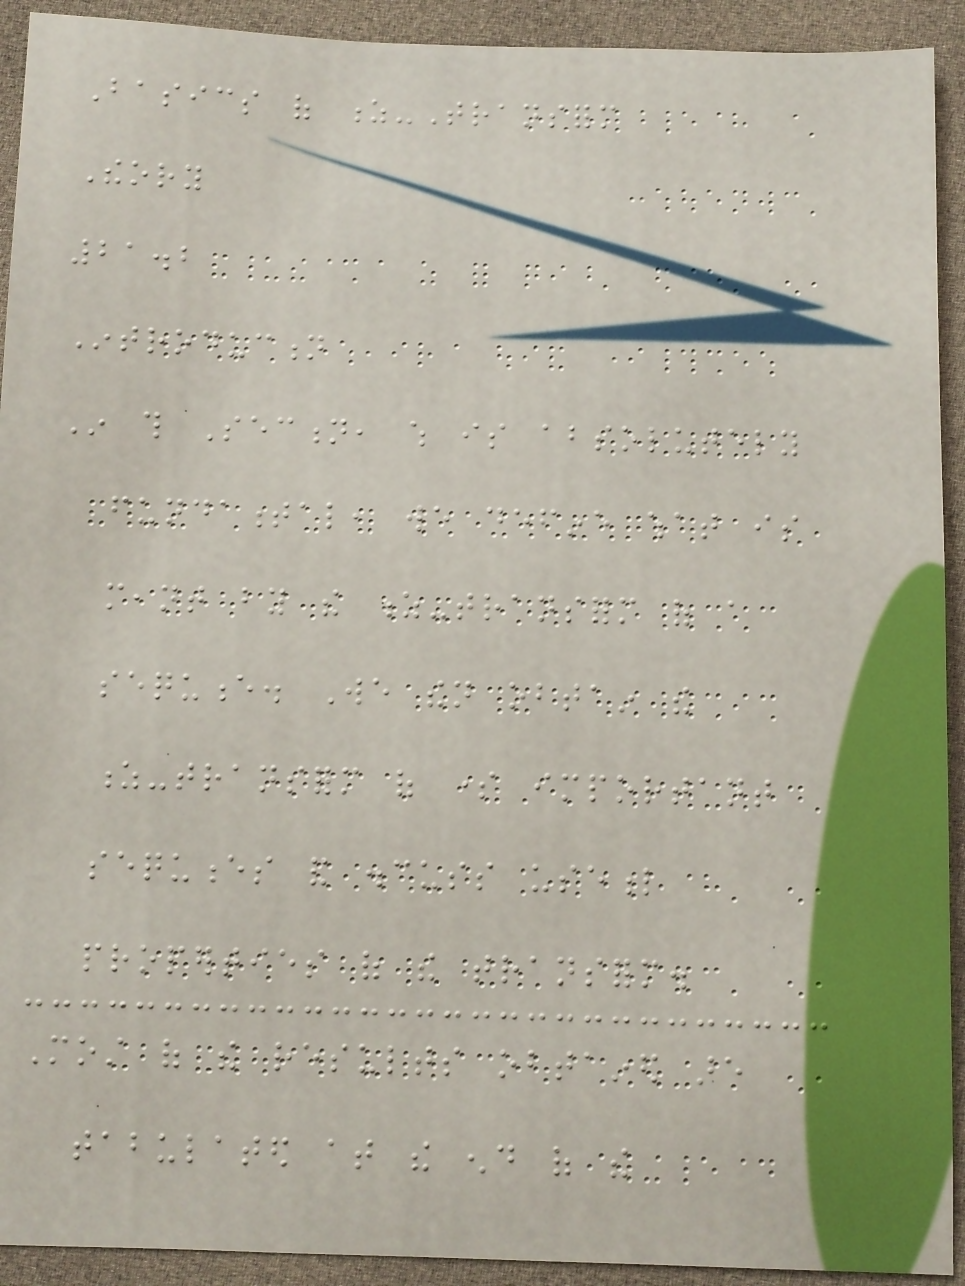Basics of z-Transform
Theory
21.2
Introduction
In this Section, which is absolutely
fundamental, we define what is
meant by the z-transform of a
sequence. We then obtain the
z-transform of some important
sequences and discuss useful
properties of the transform.
Most of the results obtained are
tabulated at the end of the
